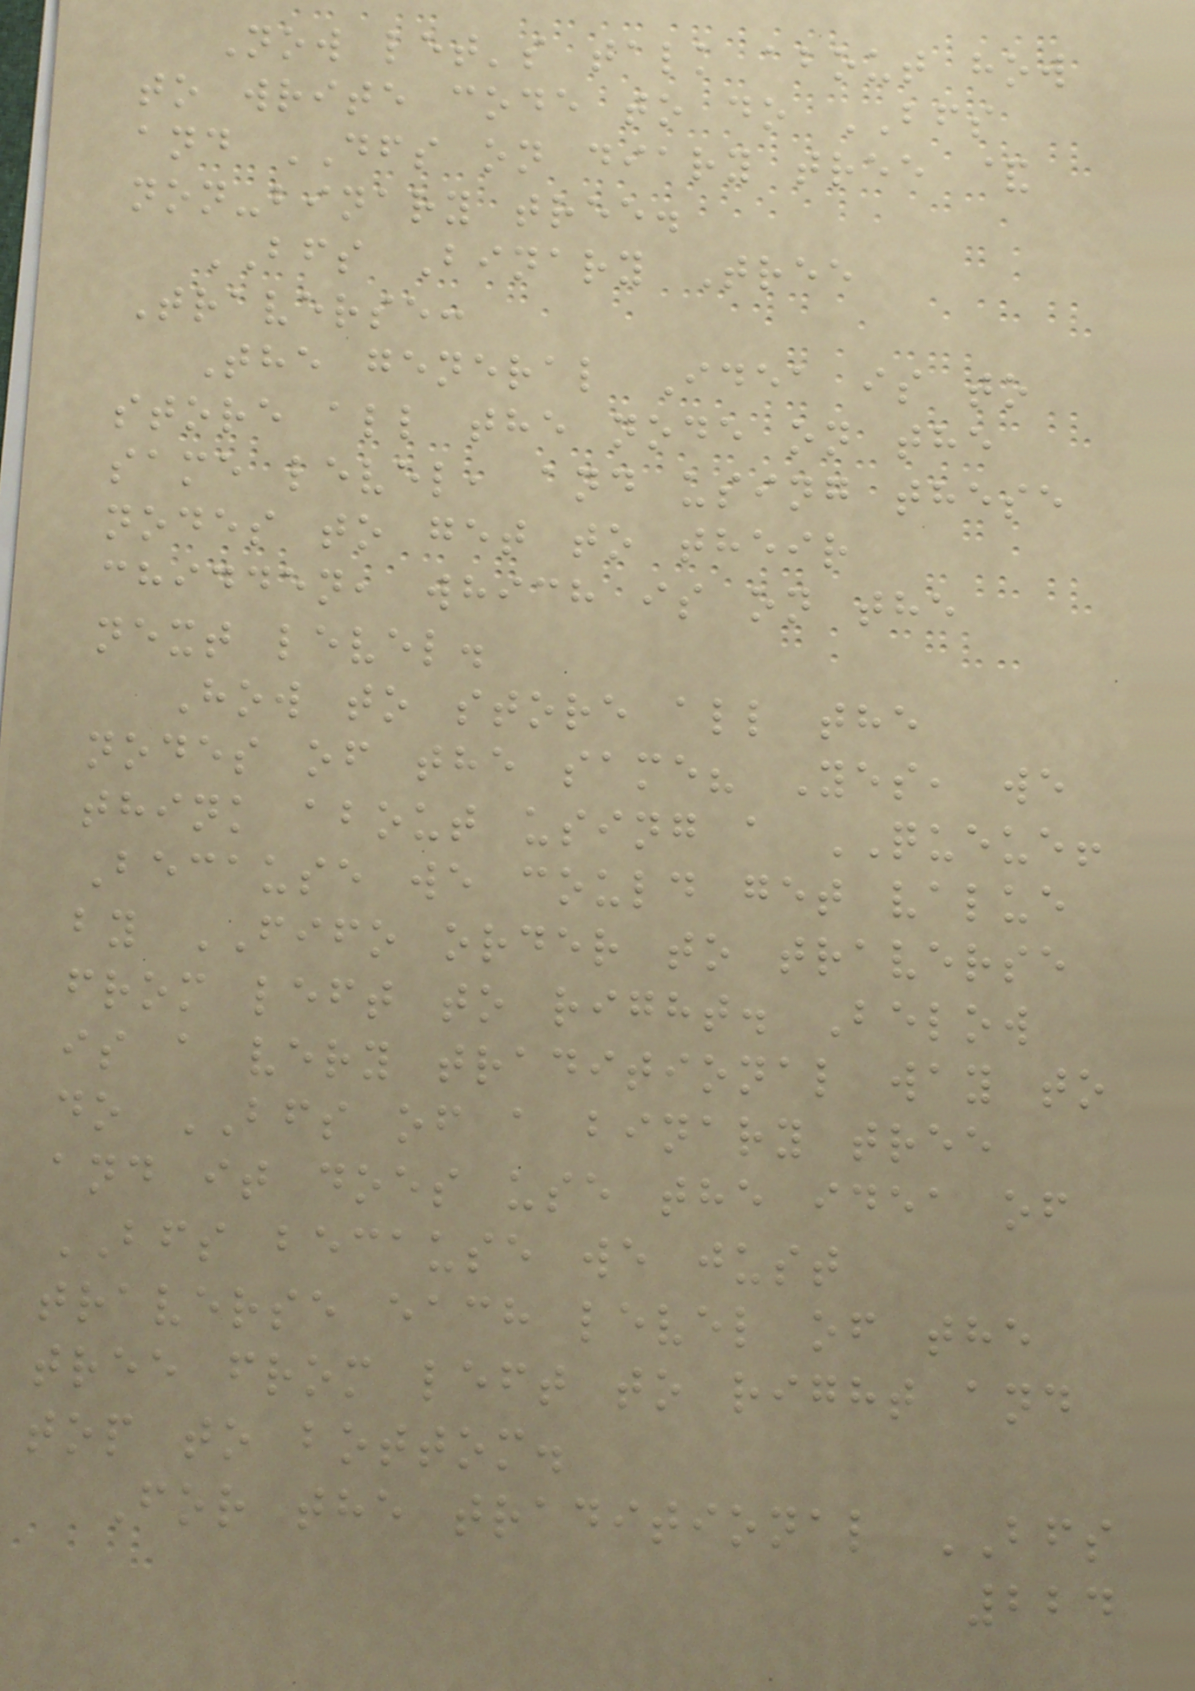Now let's talk about how
to write code to do BFS
and DFS on diary tree &
non-binary tree.
BFS Binary Tree
Traverse:
The general Idea is to
store all the node on the
same level, and using these
nodes to get to their
chidden, which is on the
next level.
How to store all the
nodes of the same? Yes, we
think about using a QUEUE!
Because we could get value
by FIFO order to traverse
from left to right. Below
is a very traditional way to
do BFS of a binary tree
and it does use the idea of
BFS because we just
traverse each level of the
tree from left to right and
top to bottom.
For the traditional BFS
224
